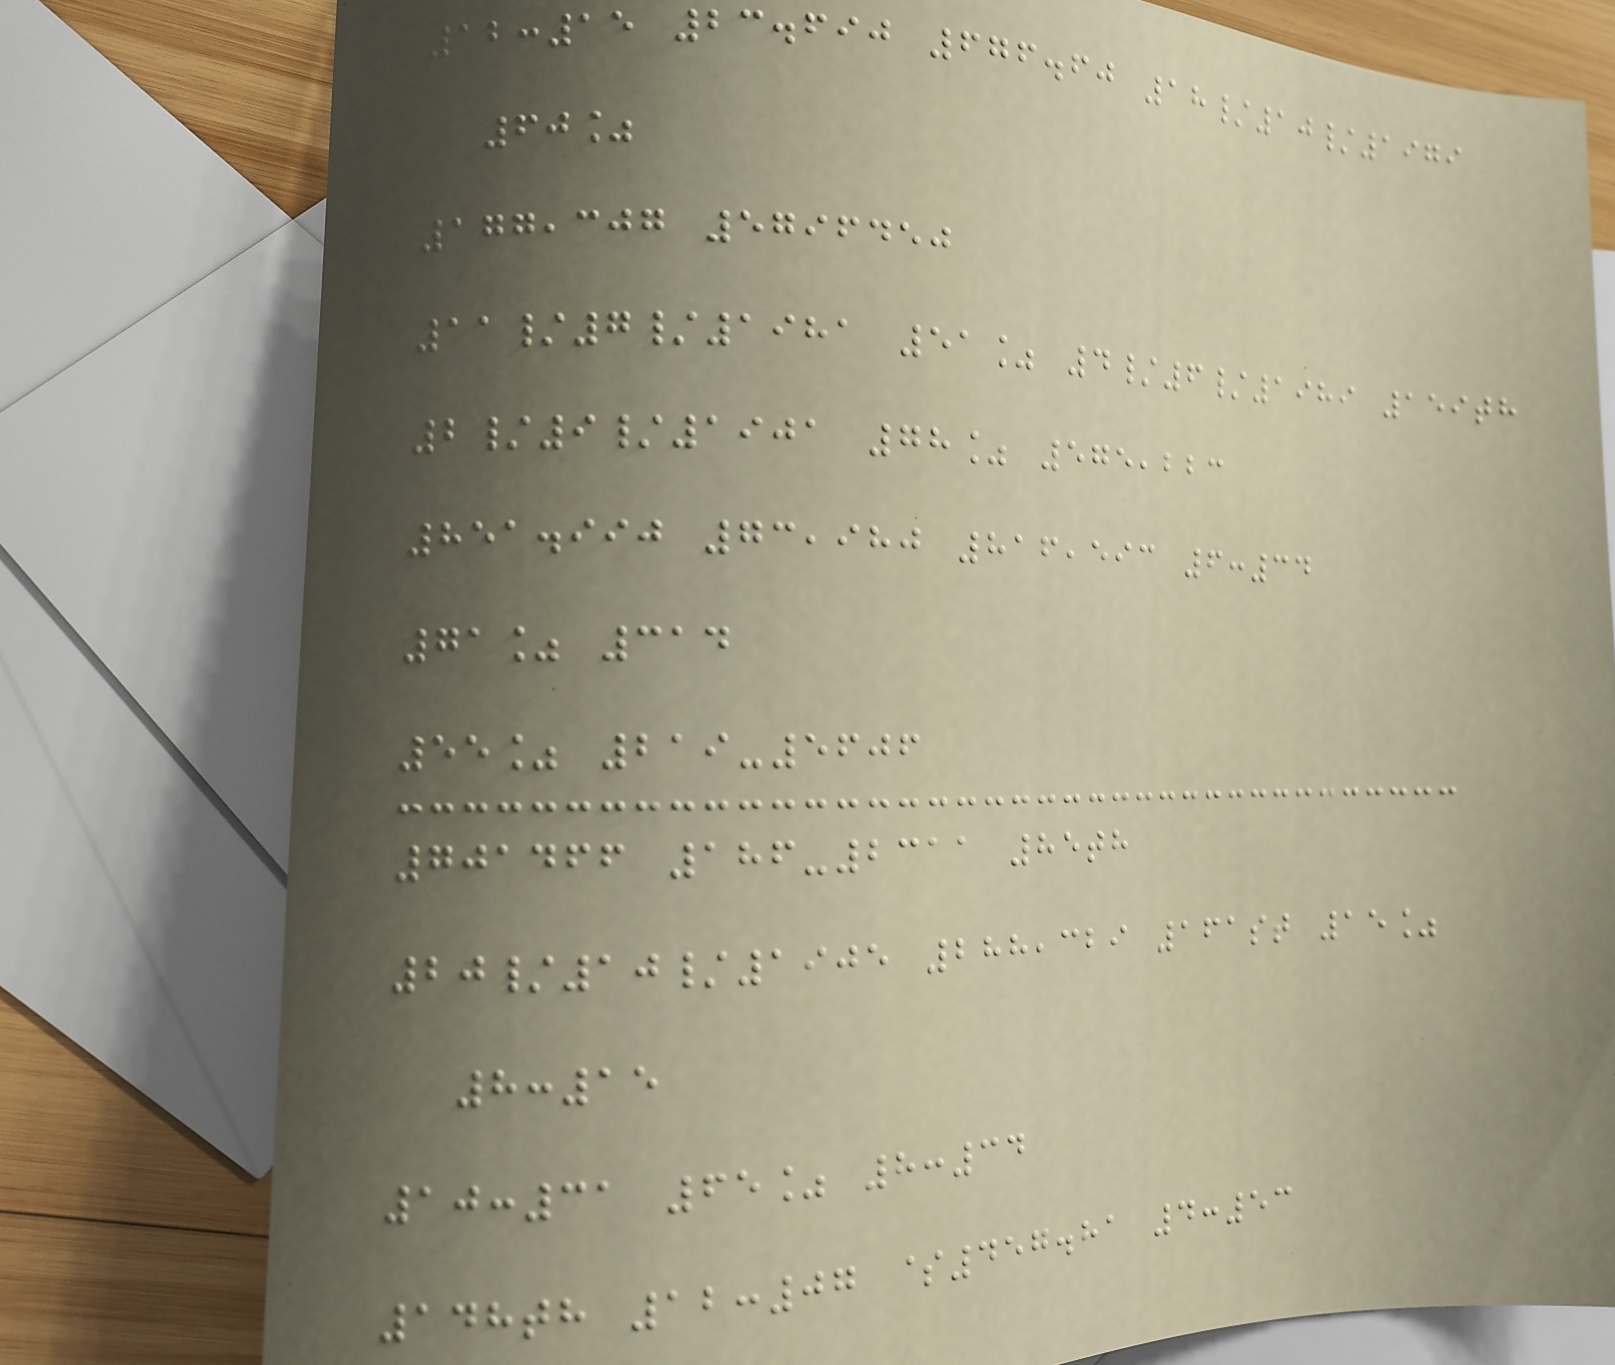12:15 23.690 676.60 18/10/1979
60%
177,307 5796450
11/7/1981 51% 4/6/1989 159th
2/9/1901 78% 575,223
851.990 73,980 816,593 6:34
71% 314
55% 219-5606
701466 186-2311 85th
20/10/1905 288,329 161st 15%
8:15
10:31 65% 8:34
148th 12:07 $457.81 4:53
